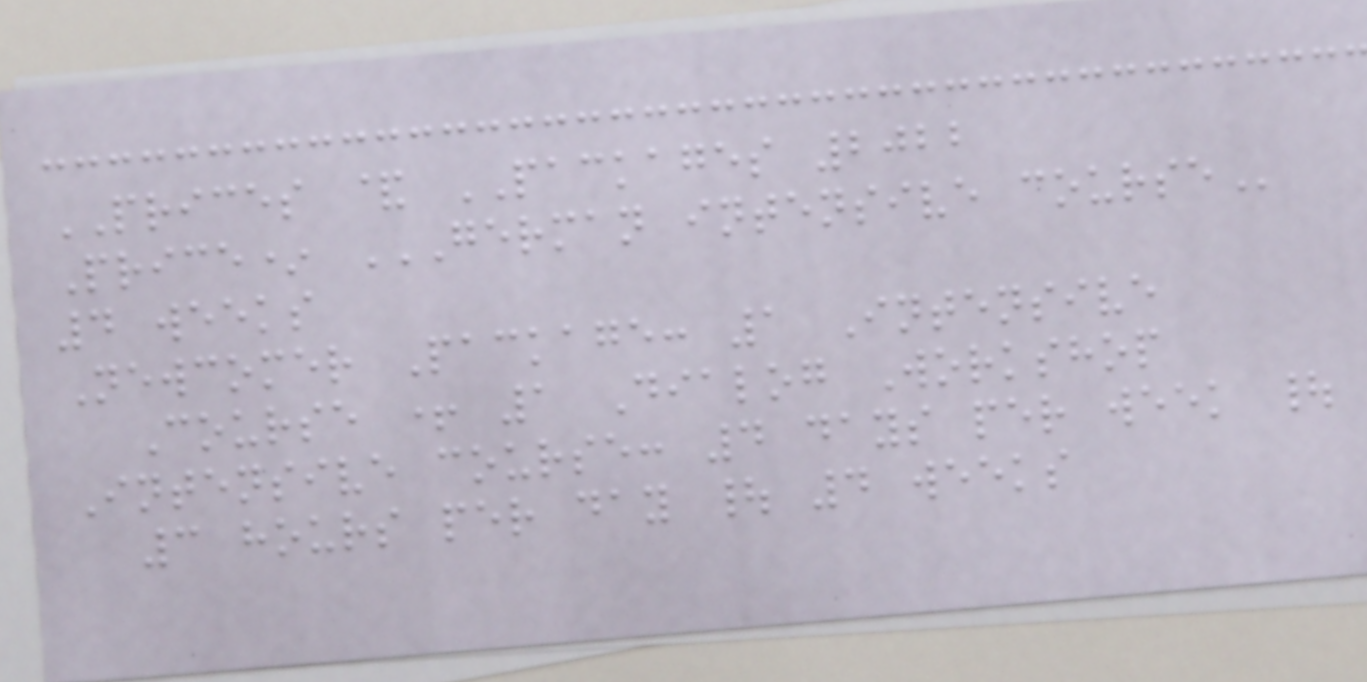PRICES & PACKAGES 2022
Price* GERMAN INTENSIVE COURSE
4 weeks
Newcomer Package: 1 Intensive
Course + 1 Dialog Workshop
Intensive course: 4 days per week |
3 hours per day | 4 weeks
